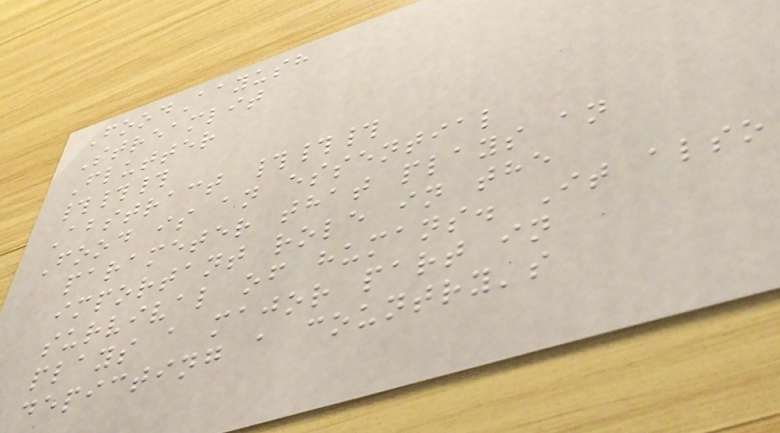FoodAayush
Streamlit
Flutter
###
Abstract ###
Food is an essential
parameter that plays an
important role in the
survival of humans. It also
plays a major part in
depicting a country's
